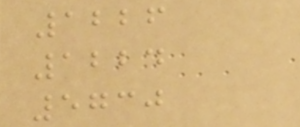1226
1224
5730
